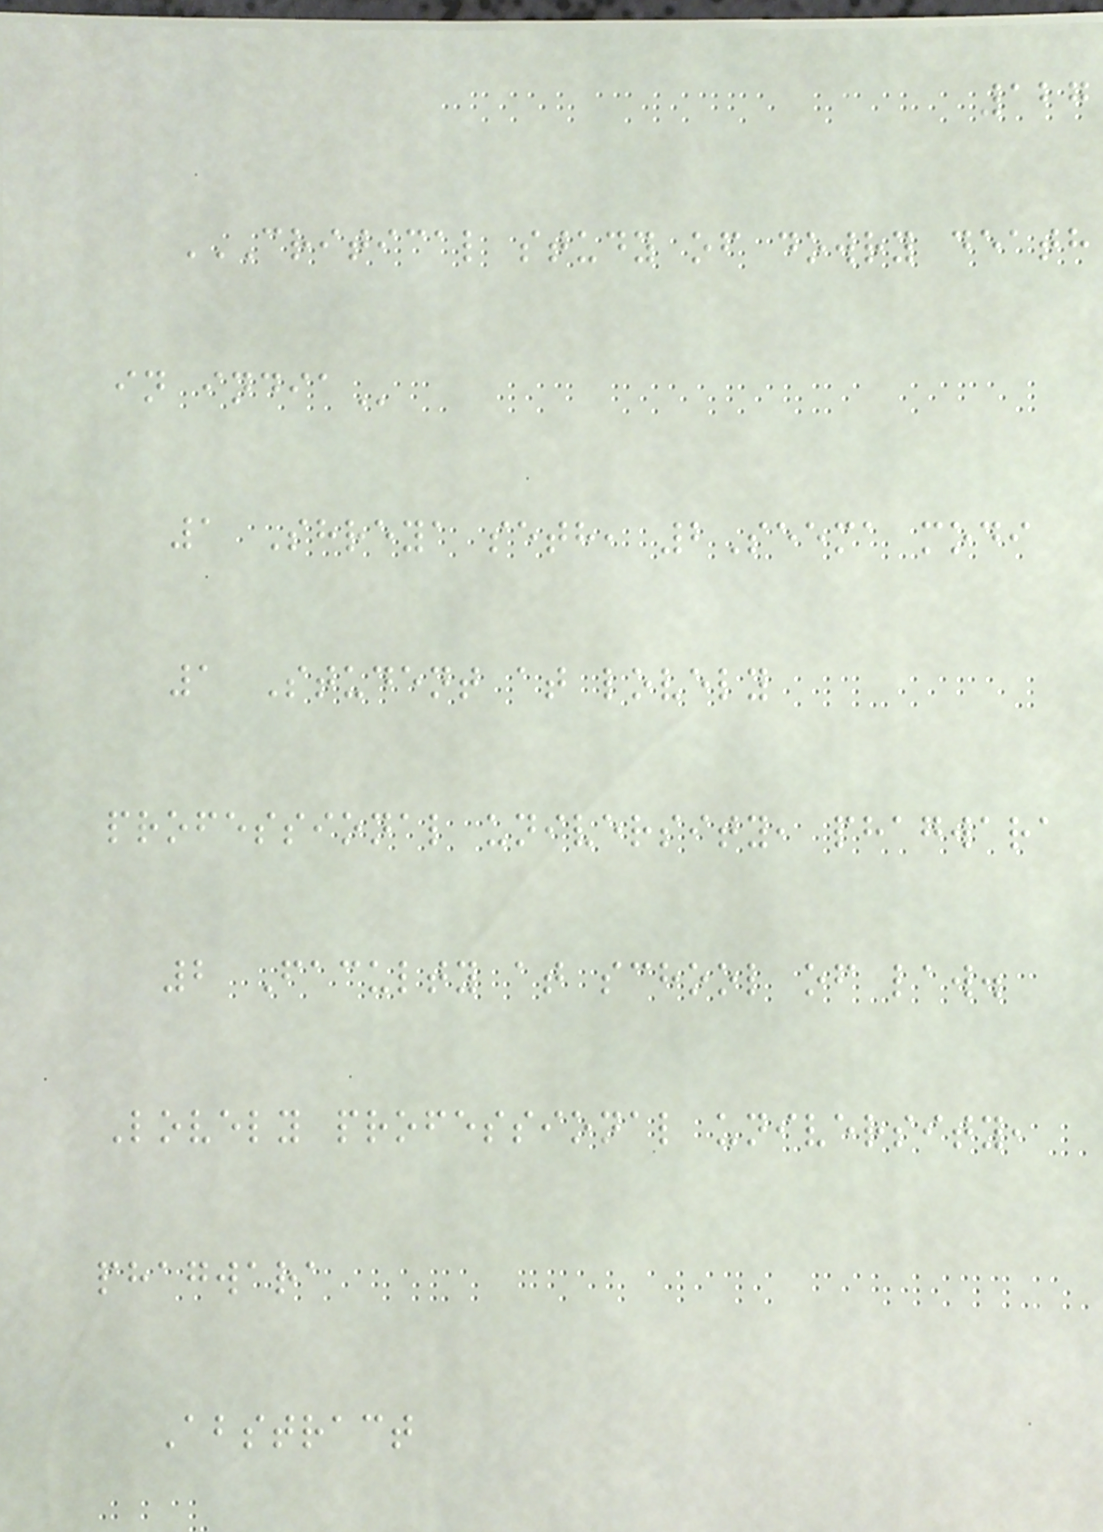127
CRITICAL STUDY OF DOWRY DEATH
IN INDIA
1 Shreya seth, 2Seema modi
1 Student at lovely
professional university, phagwara
2 Faculty at school of law.
Lovely professional university,
phagwara
Abstract
